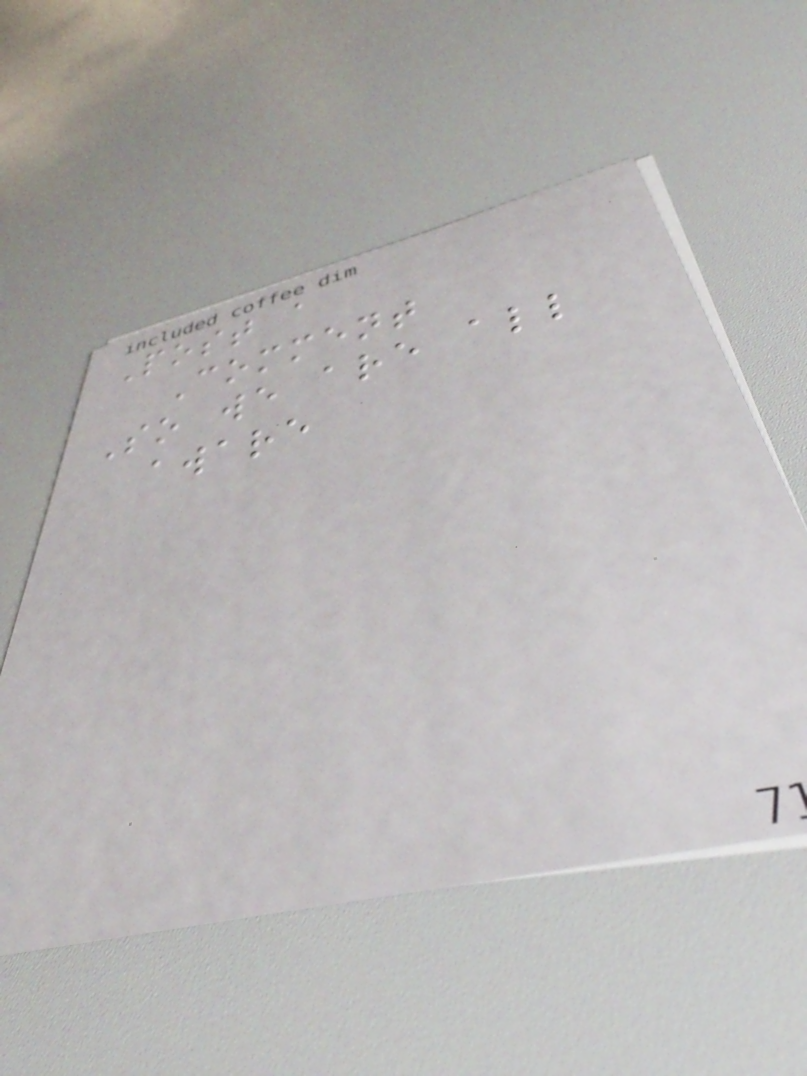Post a
Comment
So we are all
aware
